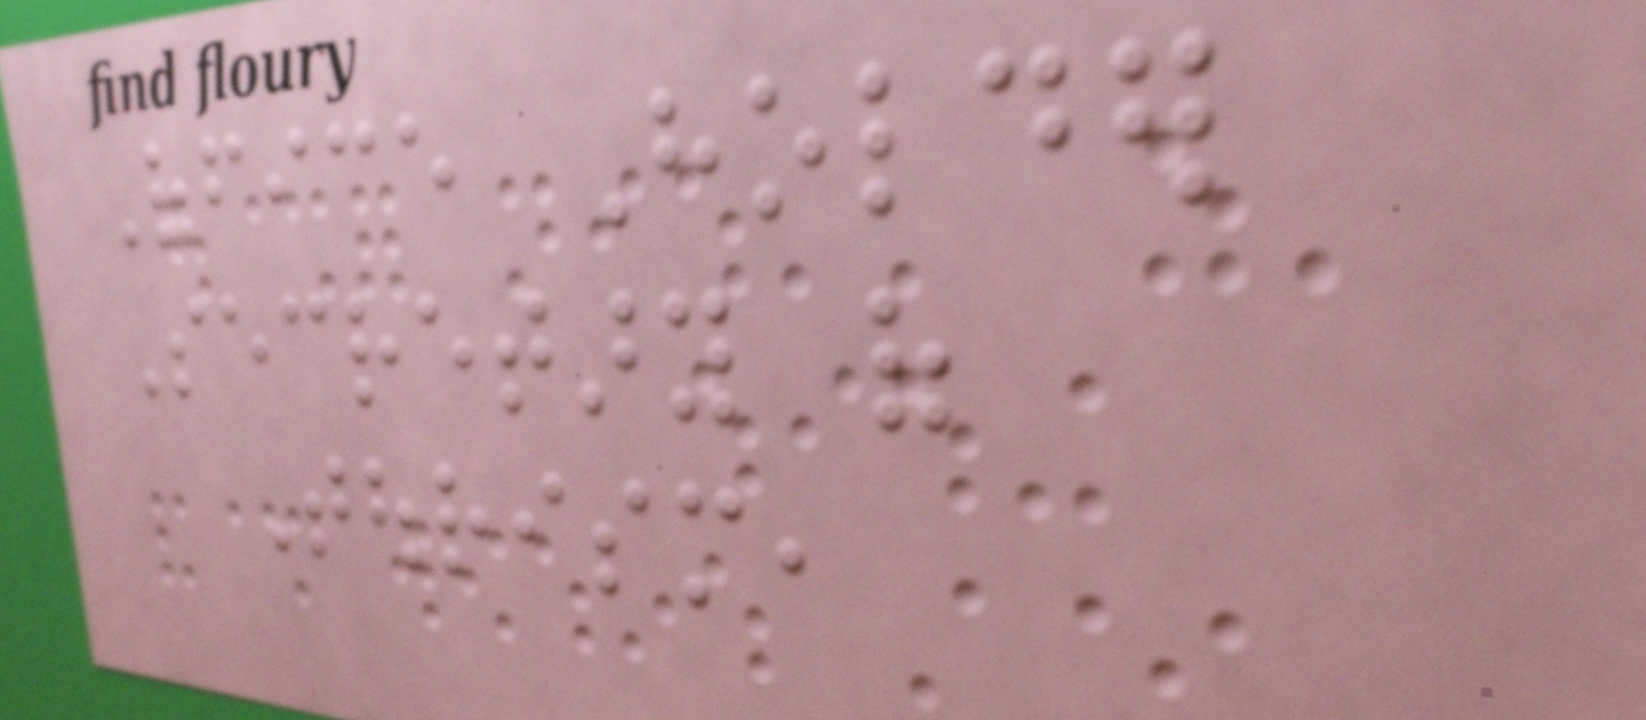Office Holder
Secretary of
Tourism,
